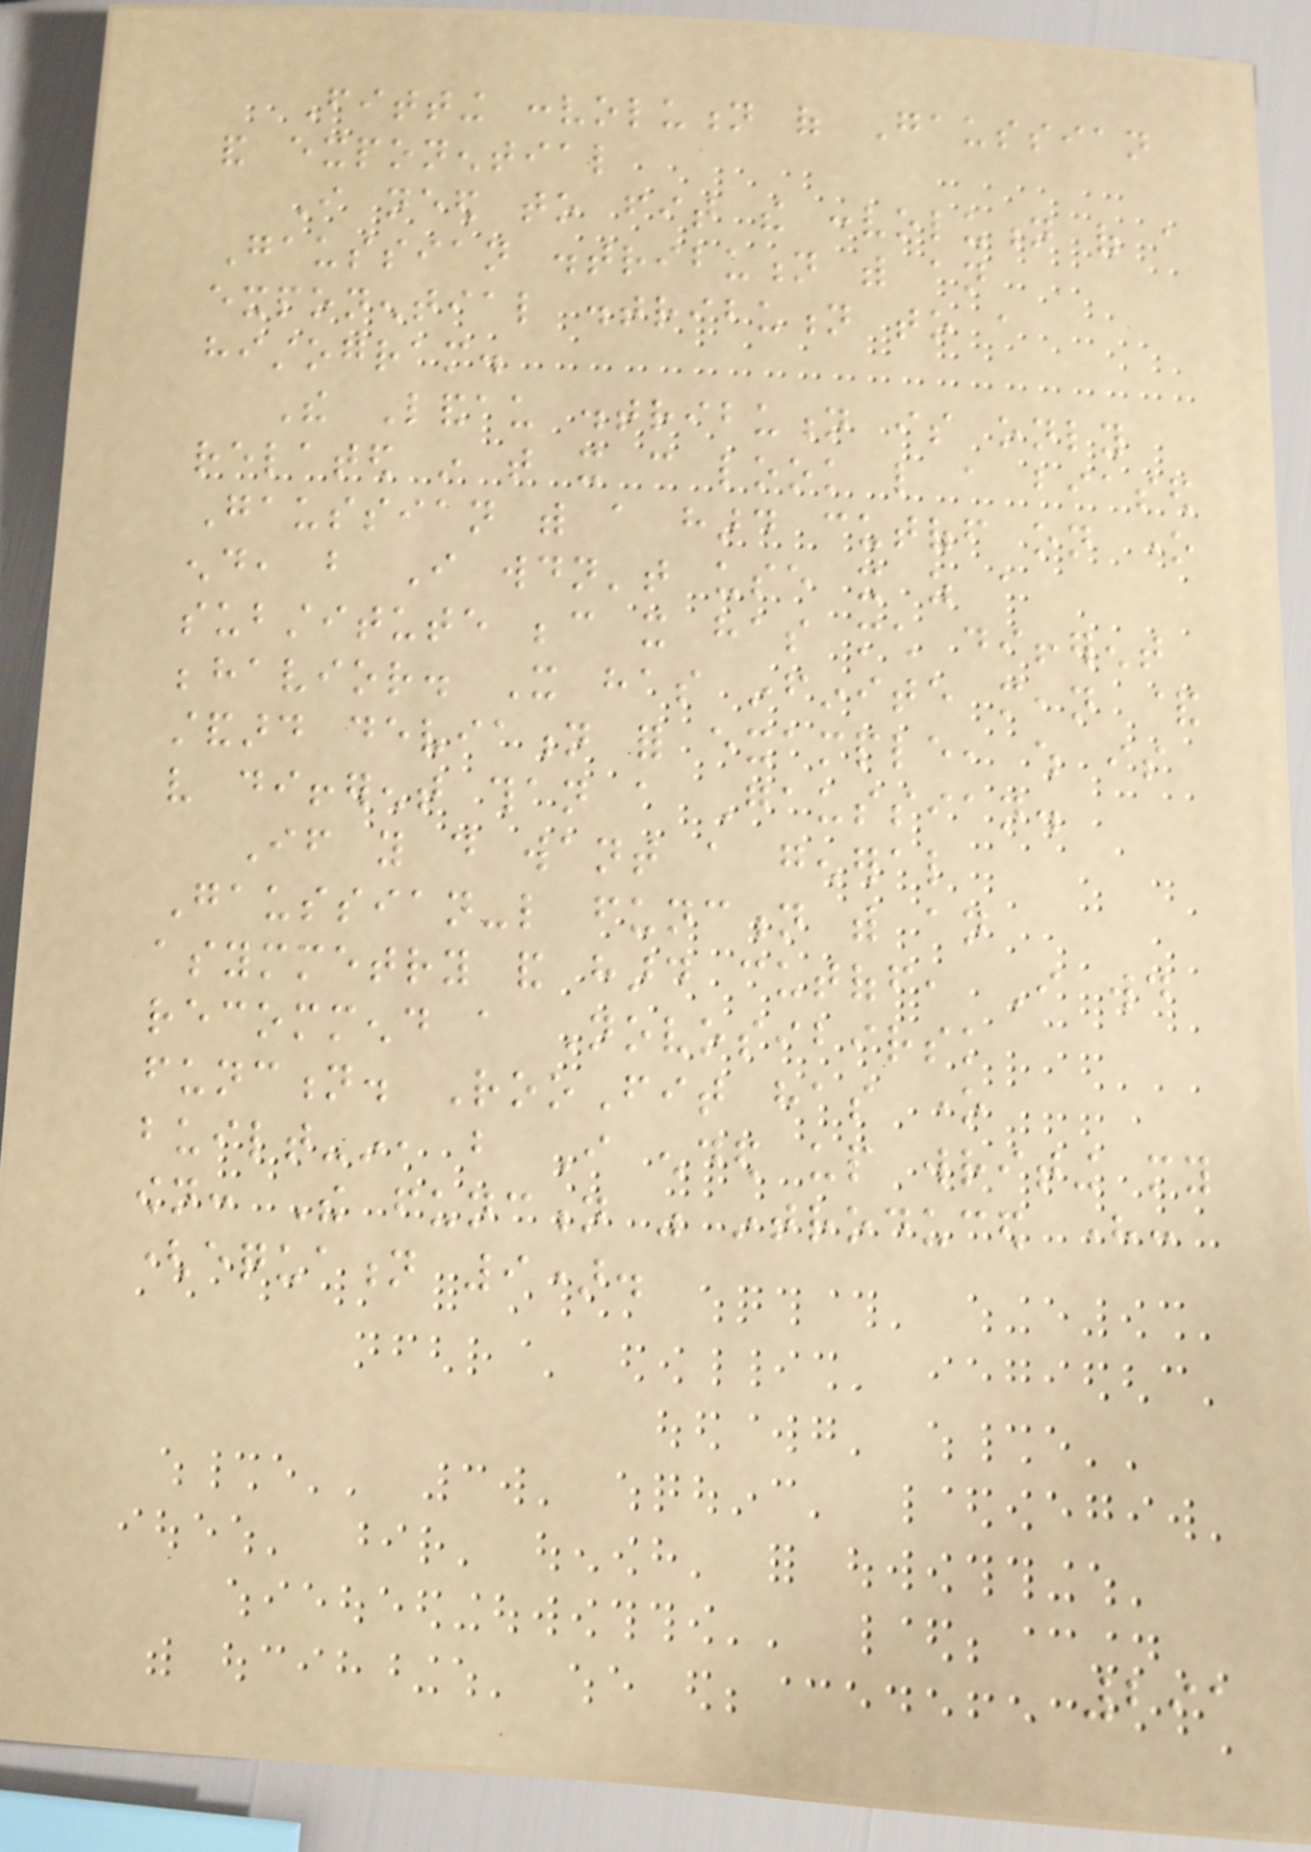Fitting convolution of Gaussian
and exponential
I need to fit the convolution of a
Gaussian distribution with an
exponential distribution to a
histogram.
The Landau distribution is only
related in that it can look like a biased
Gaussian with a hard cutoff on one
end, but I wouldn't use it as a
substitute because it has much different
behavior. It has infinite mean &
standard deviation for example, which is
very different than a Gaussian.
If you do want a general
Gaussian-like function with an
asymmetry and hard cutoff, I would
recommend a Novosibirsk
function. RooFit has one
built-in, but I ended up writing my
own: The function was introduced here:
(equation 9).
291
